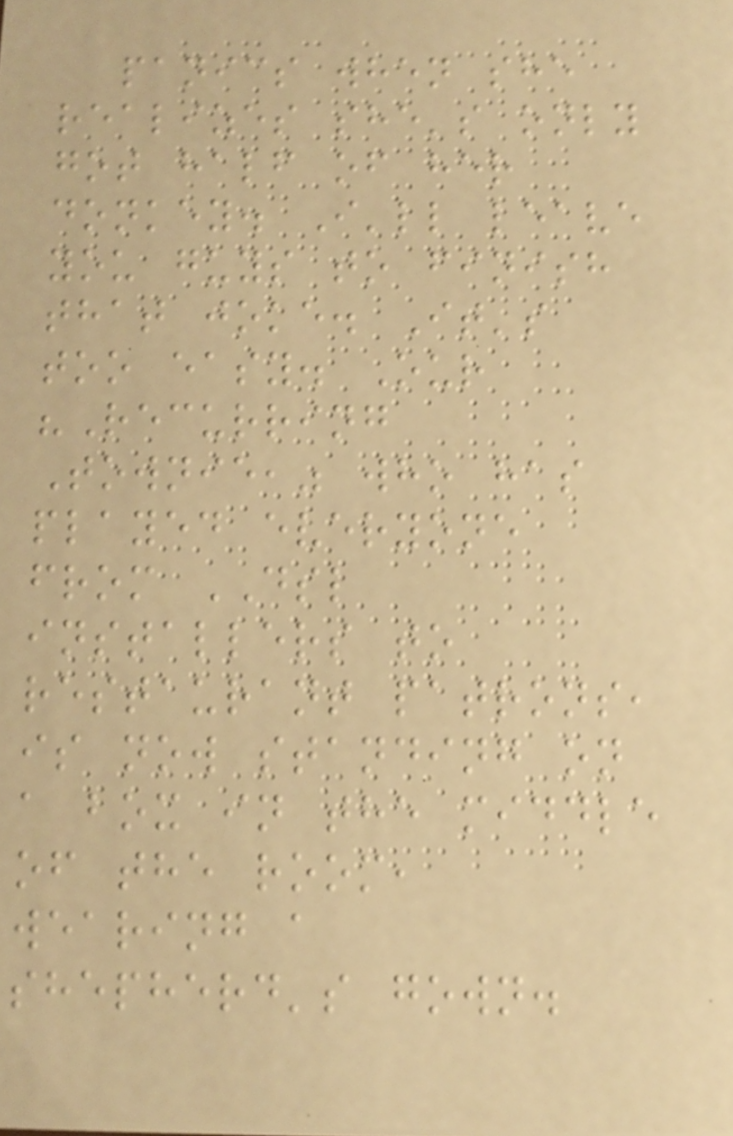panics when she
realizes she's only
got half of her
donkey. I'll leave
you guys to finish
that joke. It's
too easy. Our
"Recurring
Townie," who has
played everyone
from DSL
installers to
restaurant patrons,
is now standing on
a box in the middle
of the room,
wearing a
shepherd's gown.
